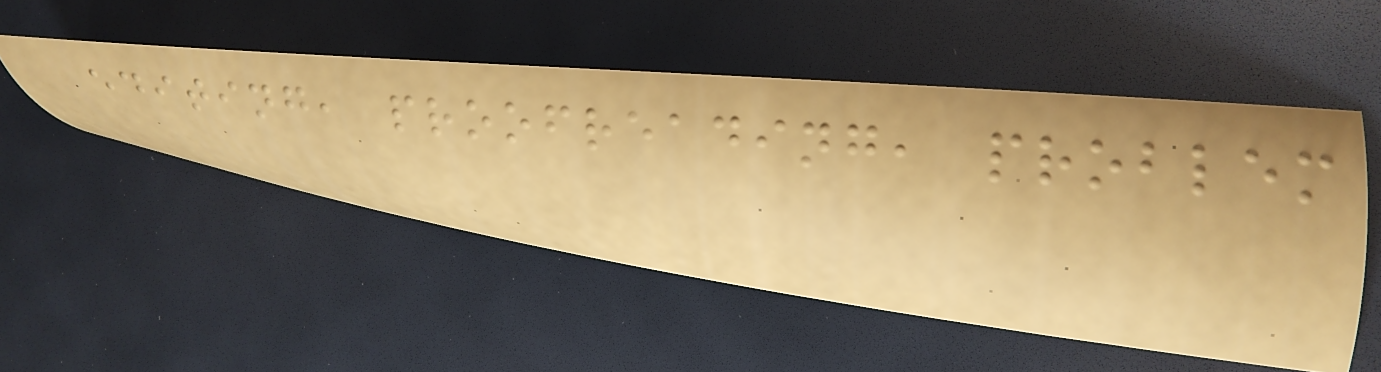editing, proofreading, problem
